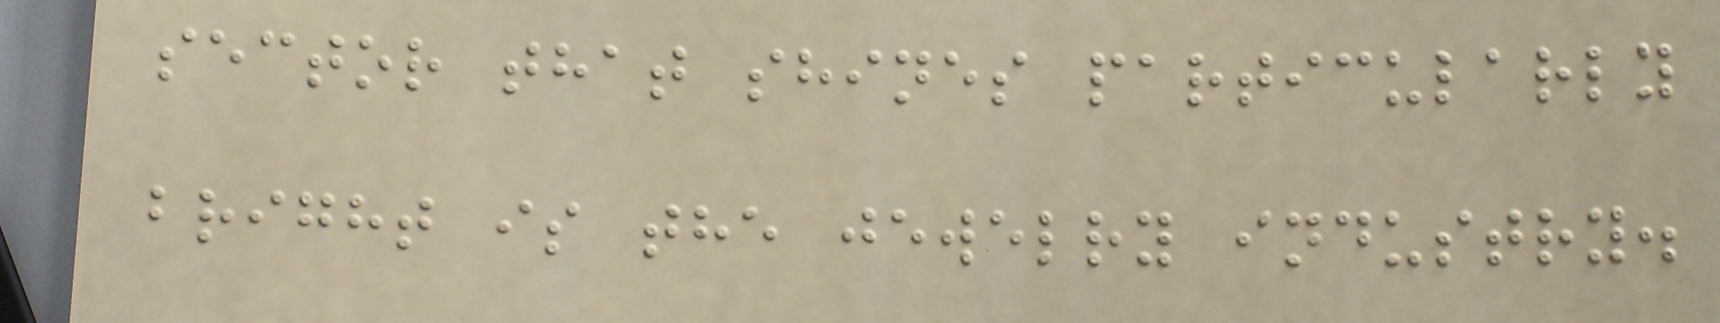sector that shines particularly
bright is the jewelry industry.
